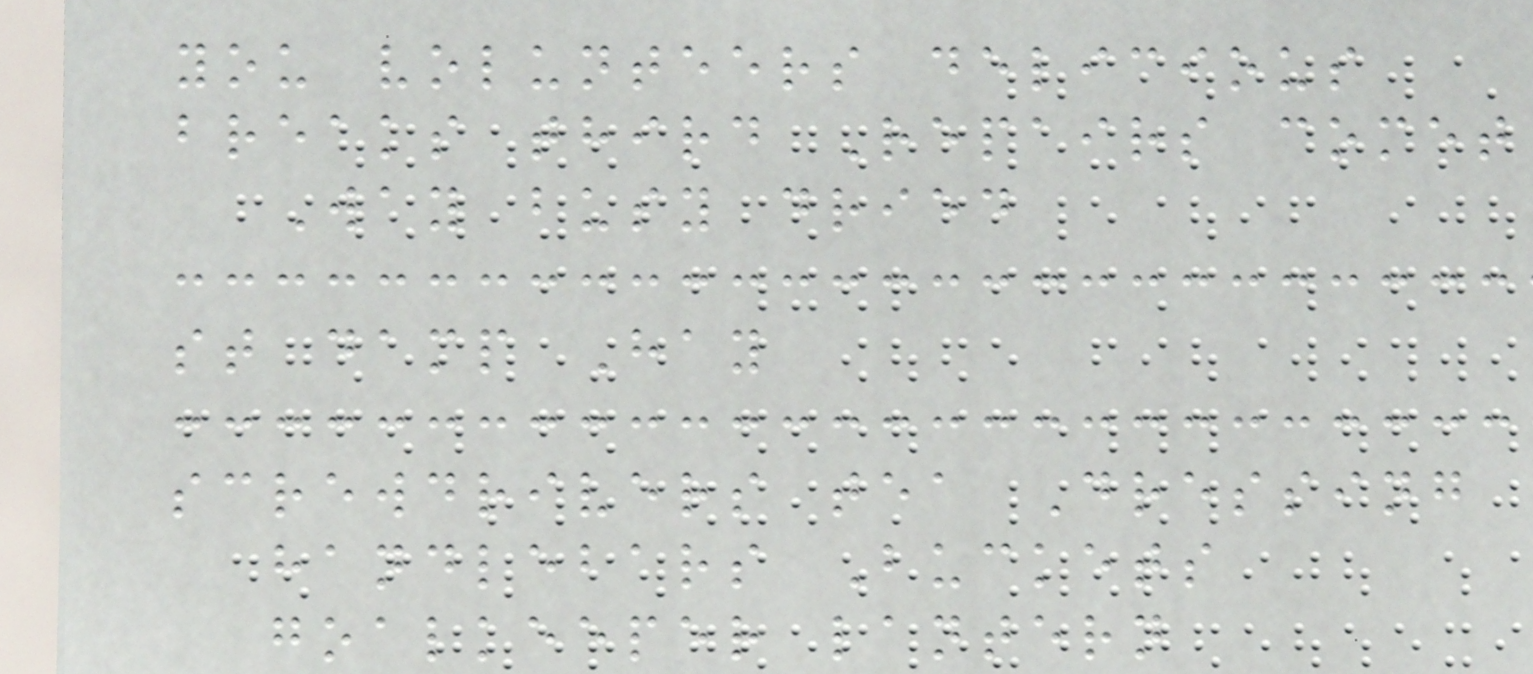you volunteers delicious
breaks third Repairs comet
Way busy dried
st damp Hay
screwdrivers tea Dressing
handlebars Buckets
goalkeeper lantern
